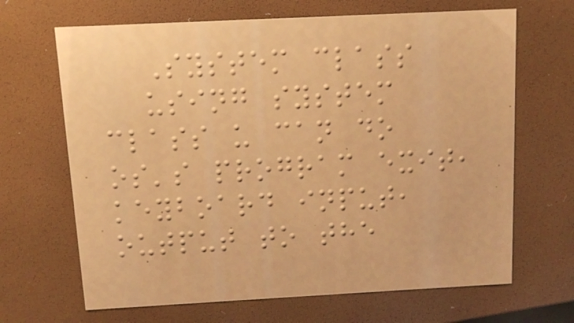System class
using system
class u can do
os's program exit,
keyboard input,
output to the
